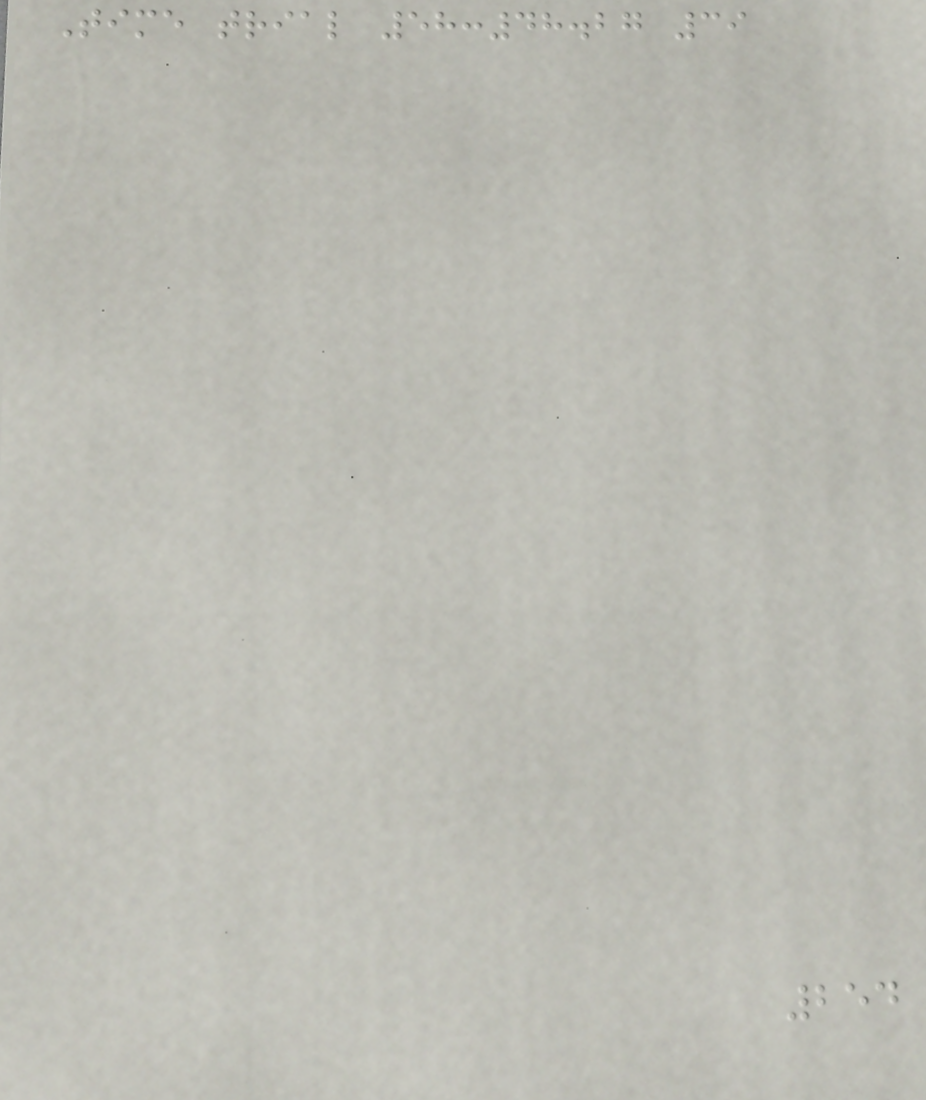Time trial 58:48.27 39
254
